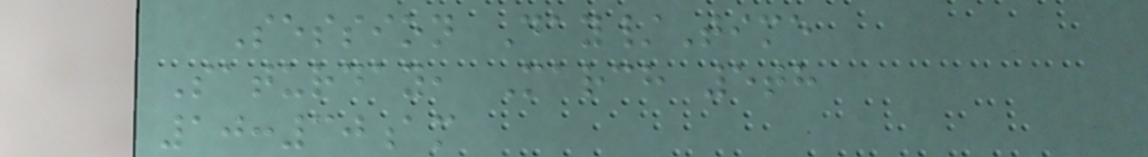Session Day/Time
Saturday, March 5th
10:30am
